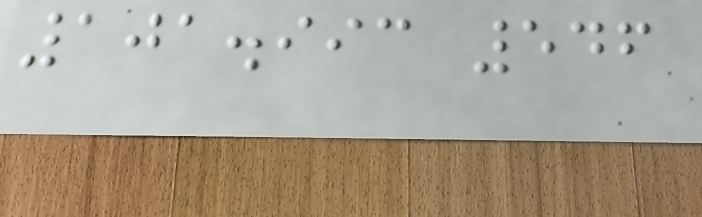101.993 546
